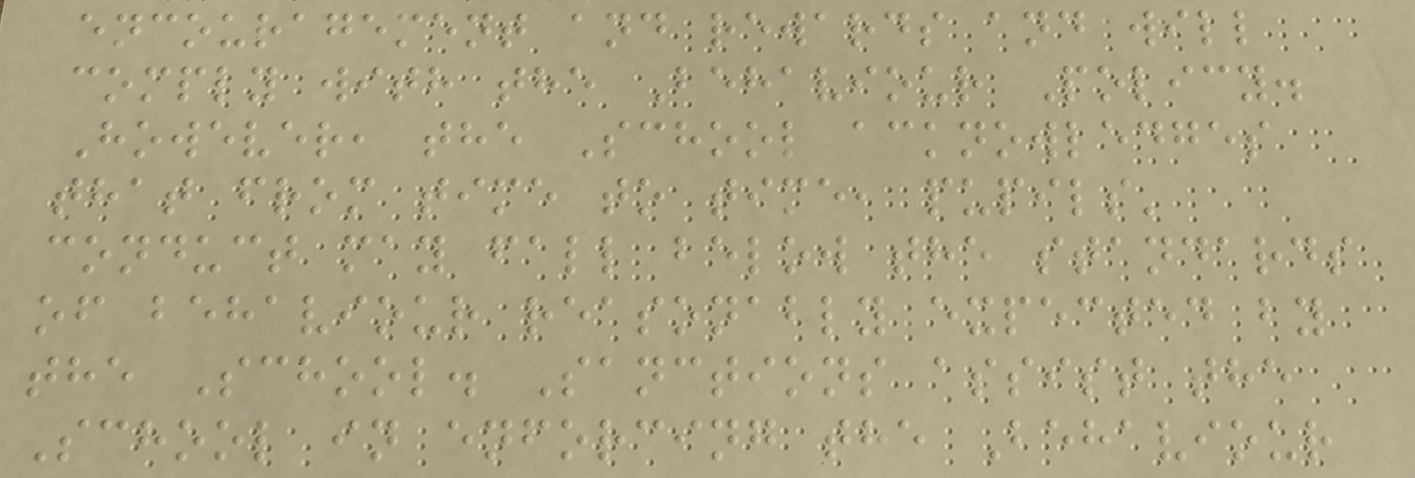encouragement and rewards and will
comply with the Behaviour Policy.
However, the School acknowledges
that from time to time, pupils'
conduct may fall below the standards
of behaviour reasonably expected by
the School. Sanctions assist the
School in enforcing the Behaviour
